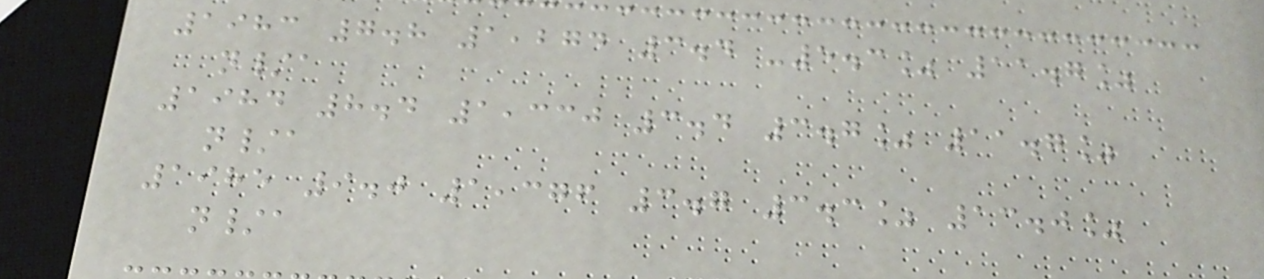1983 7.8 1,274 3.4 -5.3% 11.7%
n/a
1984 8.4 1,330 3.4 3.7% 11.7%
n/a
1985 9.0 1,376 3.7 3.3% 13.0%
n/a
